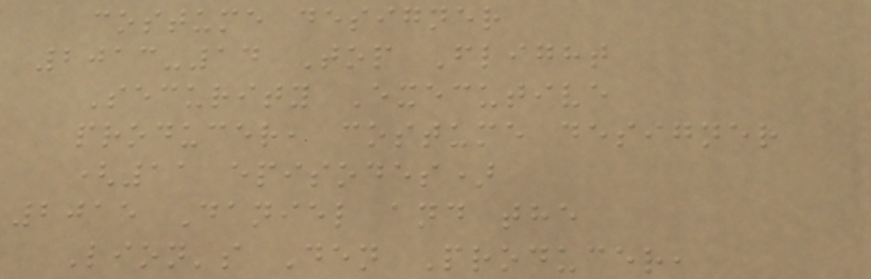costume designer
2013-14 Top Flight
Security Executive
producer, costume designer
(11 episodes)
2015 Daniel and the
Lion's Den Producer,
